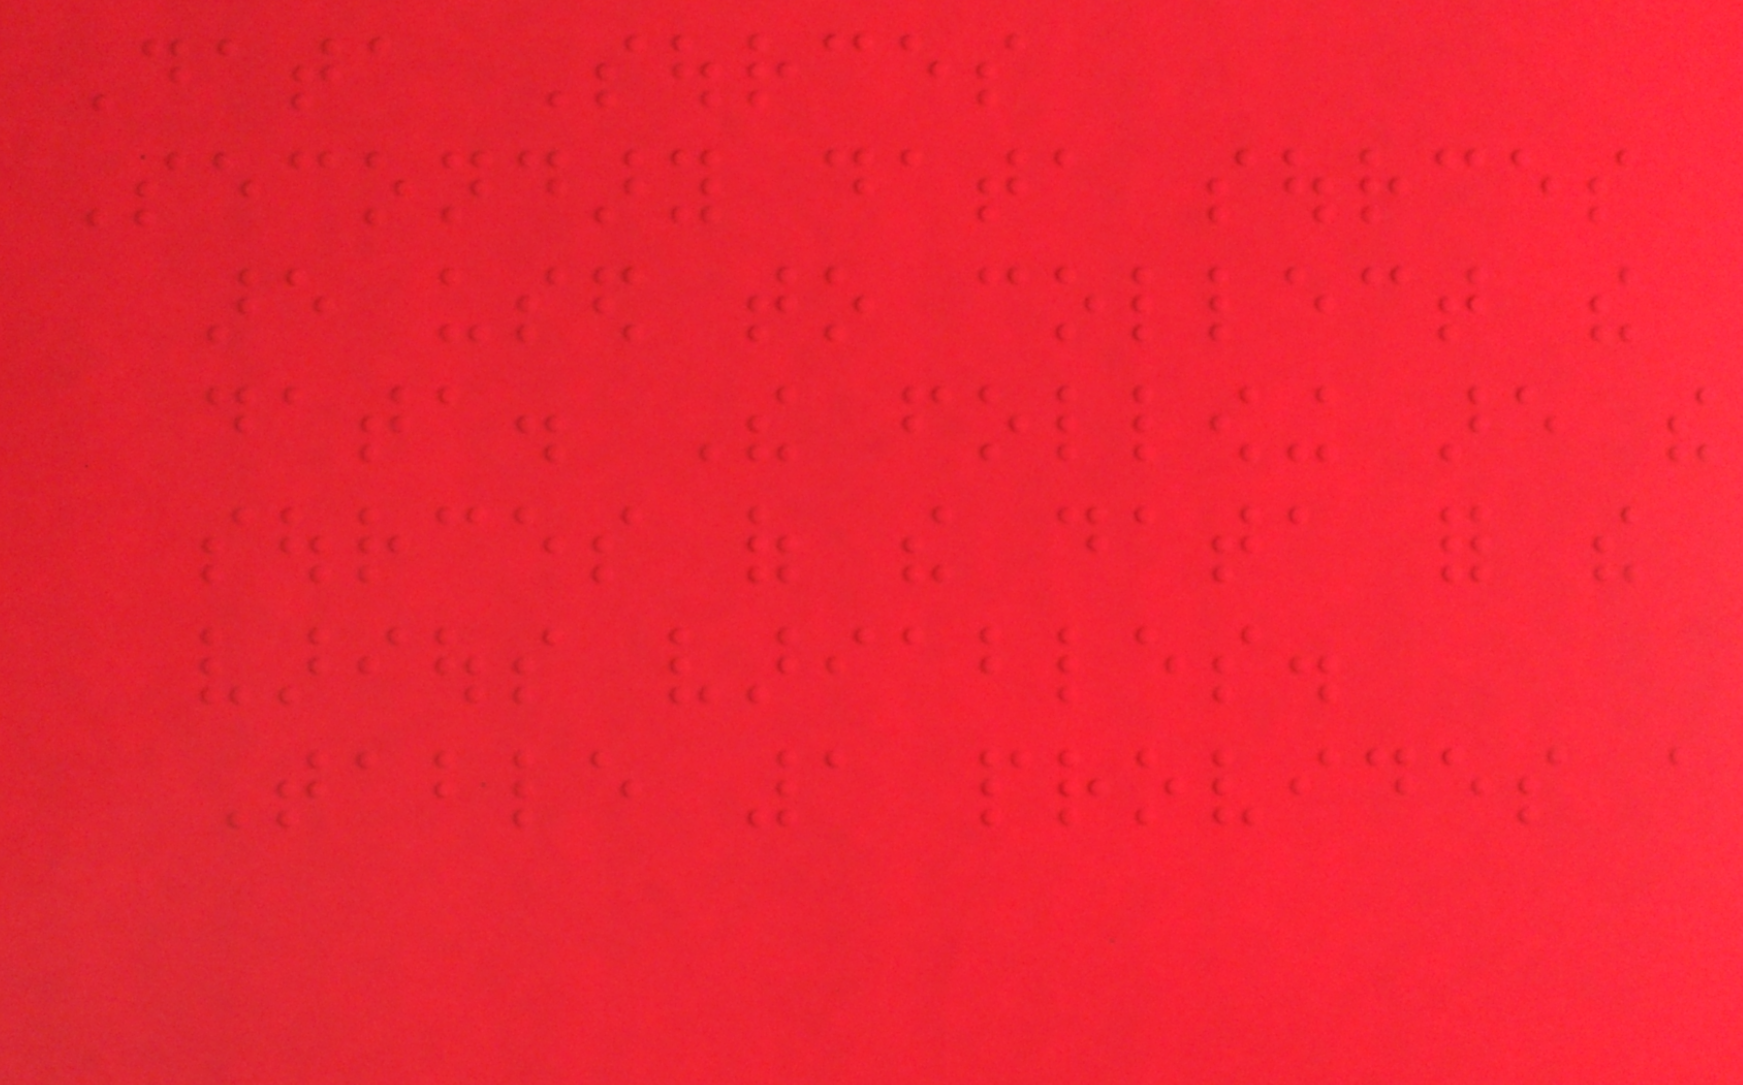Data Sources
Secondary data sources
are used to collect the
data. The following are the
sources of the data for the
various variables.
Table 1 provides a
